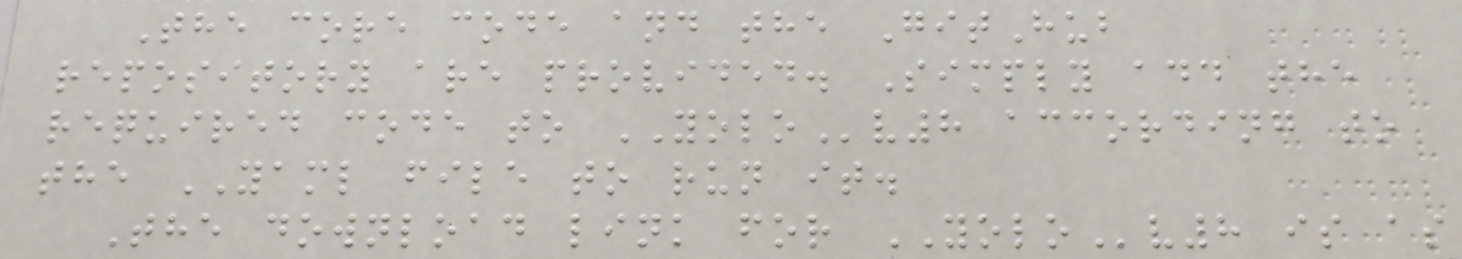The core code and the GitHub
repository are provided. Simply add the
required code to YOLOv8 according to
the YAML file to run it.
The download link for YOLOv8 is as
